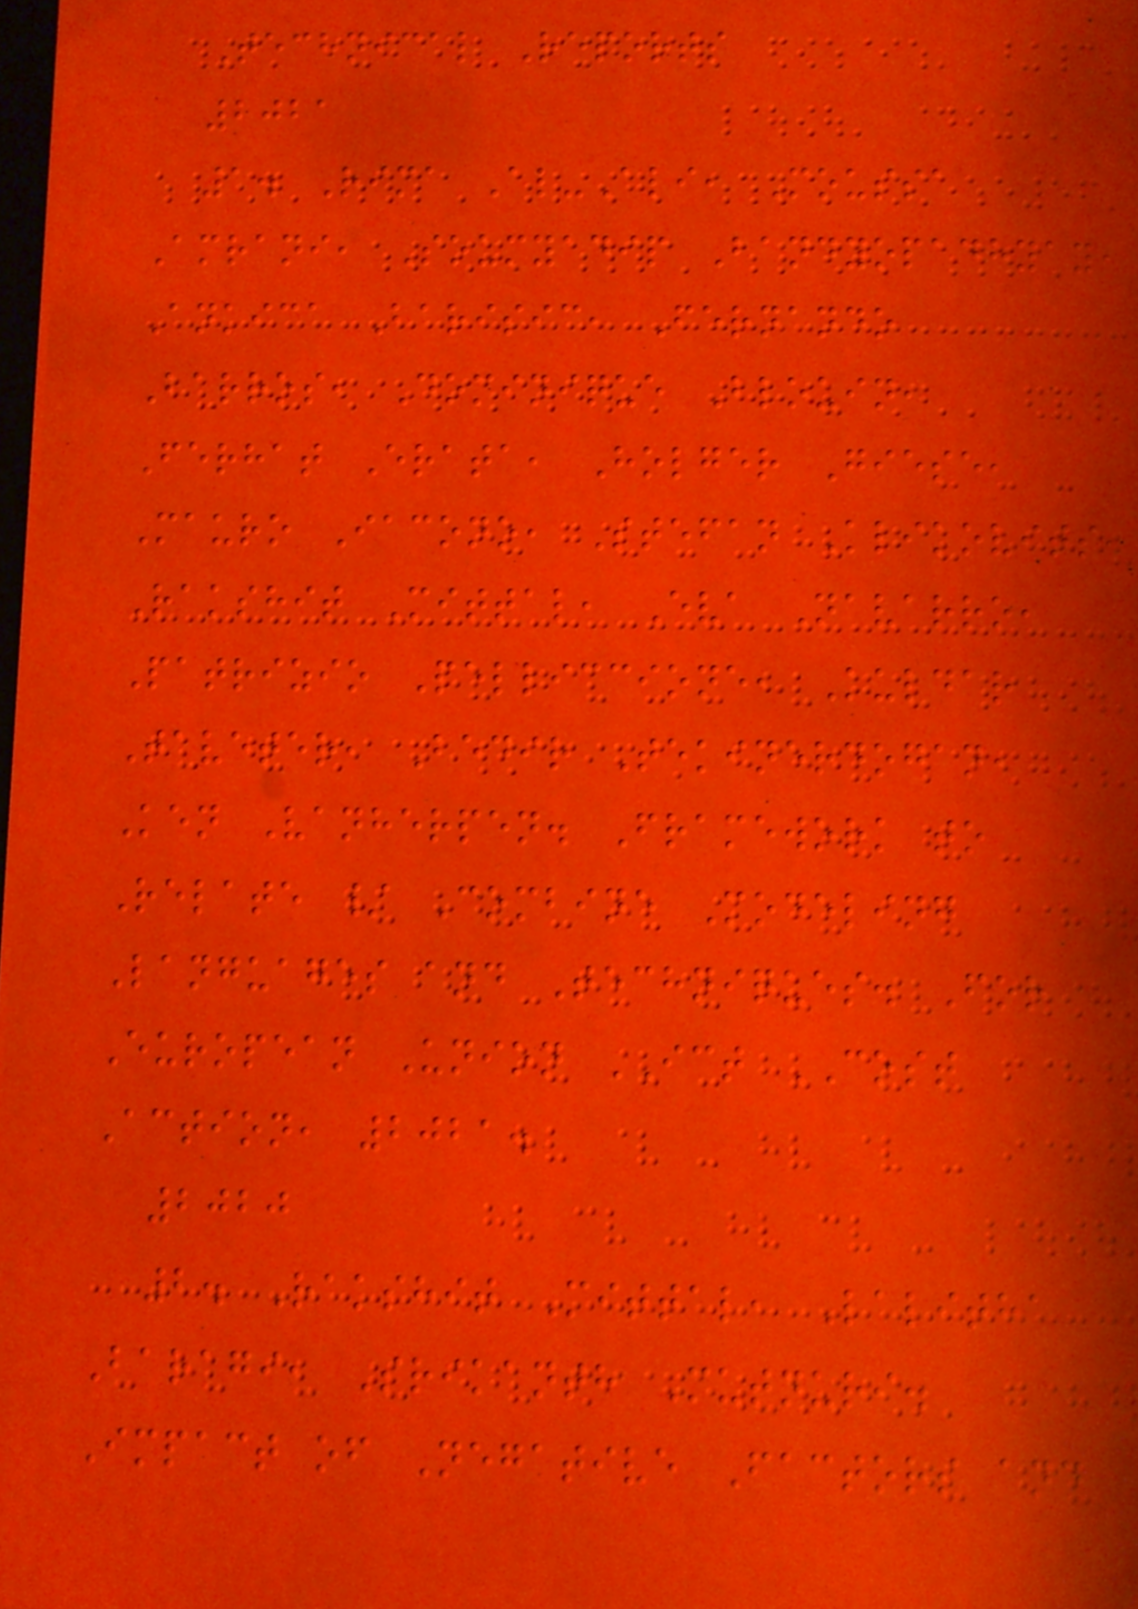Technical Reports
2021
1. Rima Al-Ali, Moussa
Amrani, Soumyadip Bandyopadhyay,
Ankica Barisic, Fernando
Barros, Dominique Blouin,
Ferhat Erata, Holger Giese,
Mauro Iacono, Stefan Klikovits,
Rakshit Mittal, Eva Navarro,
Patrizio Pelliccione, Kuldar
Taveter, Bedir Tekinerdogan,
Ken Vanherpen. Framework to
Relate / Combine Modeling
Languages and Techniques. For
European Union ICT COST
Action, 2021.
2020
2. Rakshit Mittal, Lalitha
Baragi, Srikanth Mutnuri.
Impact of Negative Factors and
